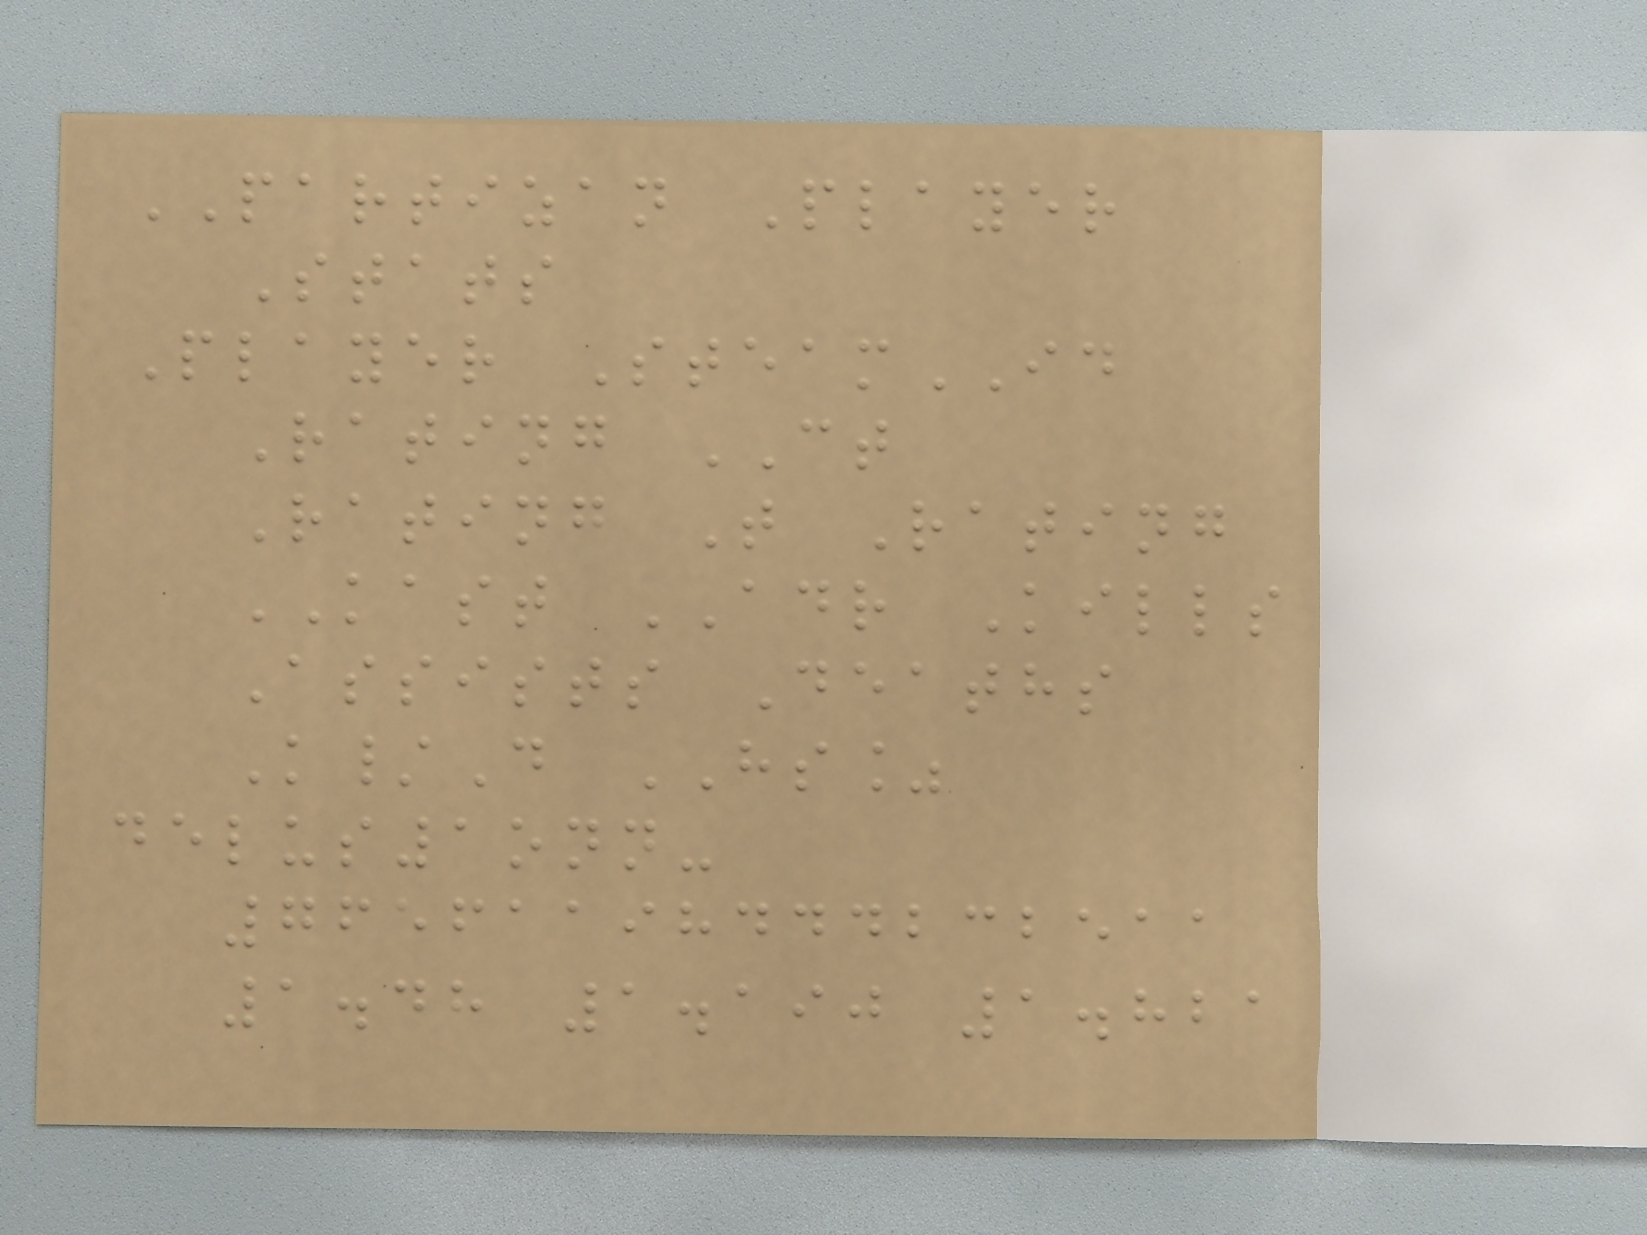PARTIZAN Player
Stats
Player SteamID
Rating CT
Rating T Rating
KAST ADR Kills
Assists Deaths
K/D HS%
delus1onn-
76561198444232511
1.48 1.190 1.821
